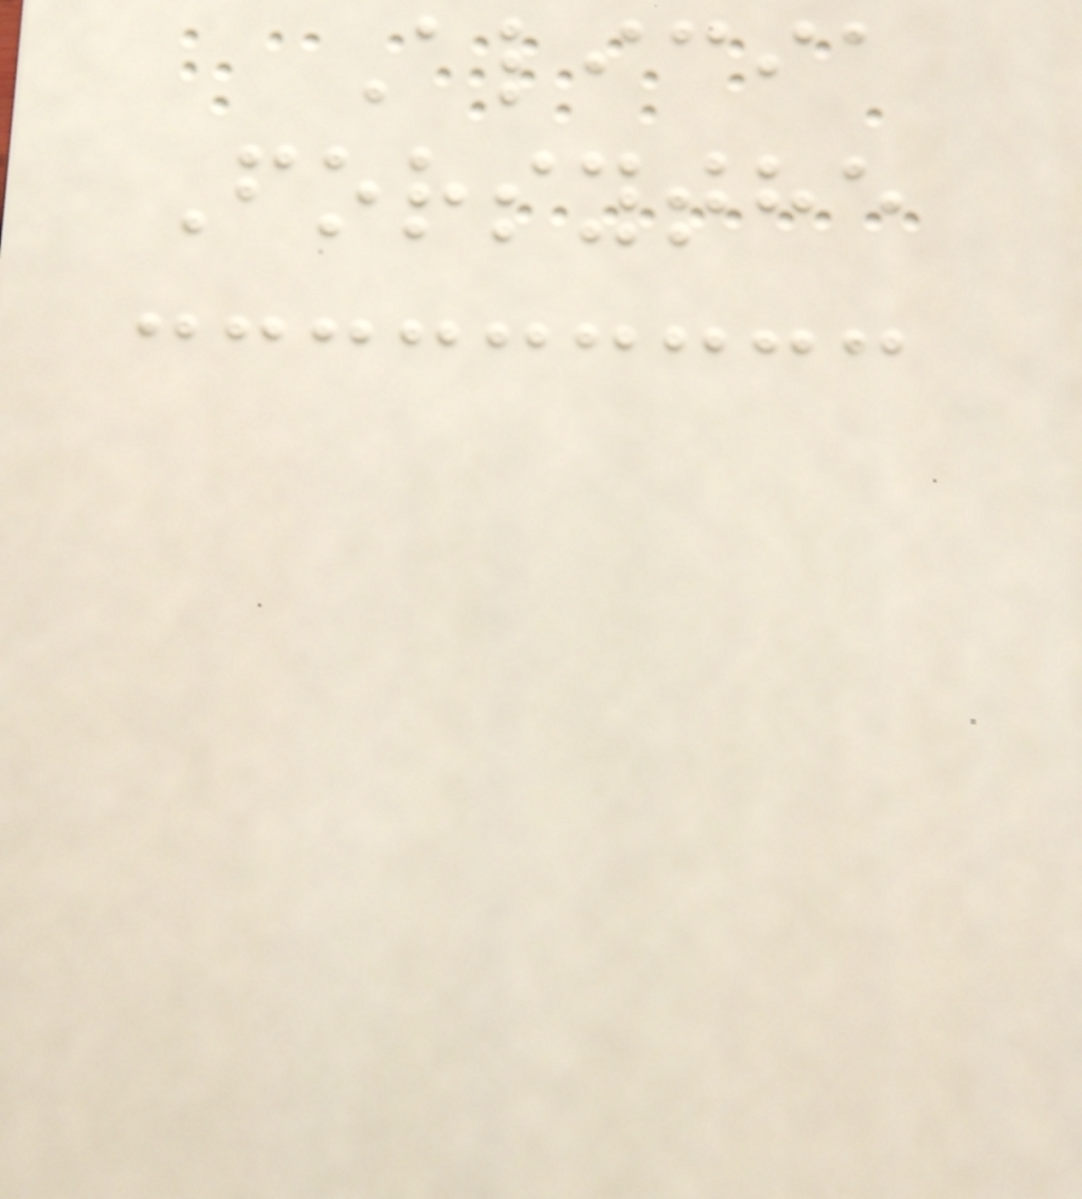Alicia
Forsythe
